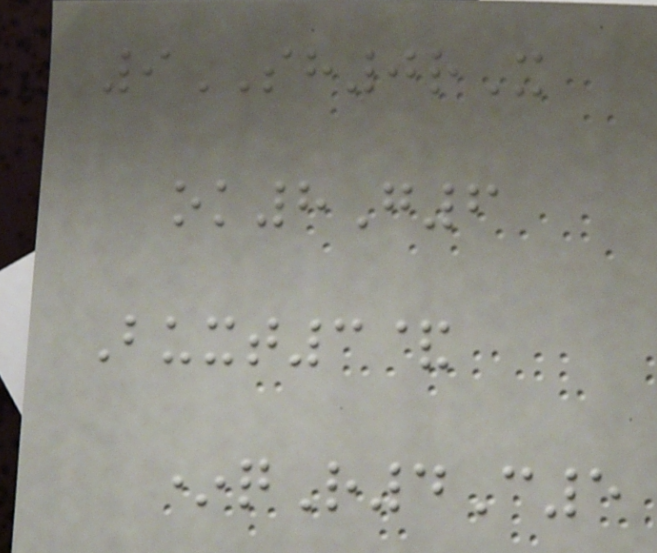9SH0rX
ok8G6
Buxt3&
*qR4C5
